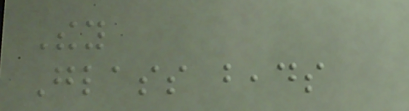They
Glass beads
